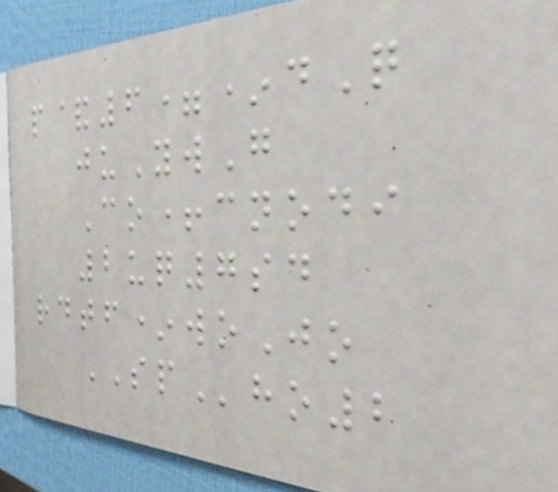p&6=*dQ
juYwG
Co+cnodi
2uq7sd
rdtf*woJo
SPho2
